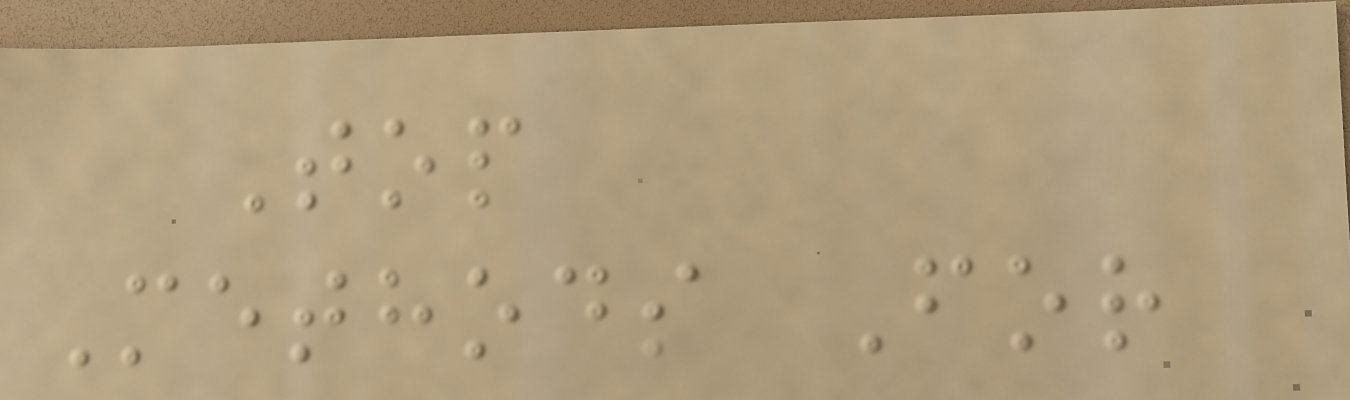Top
Methods For
